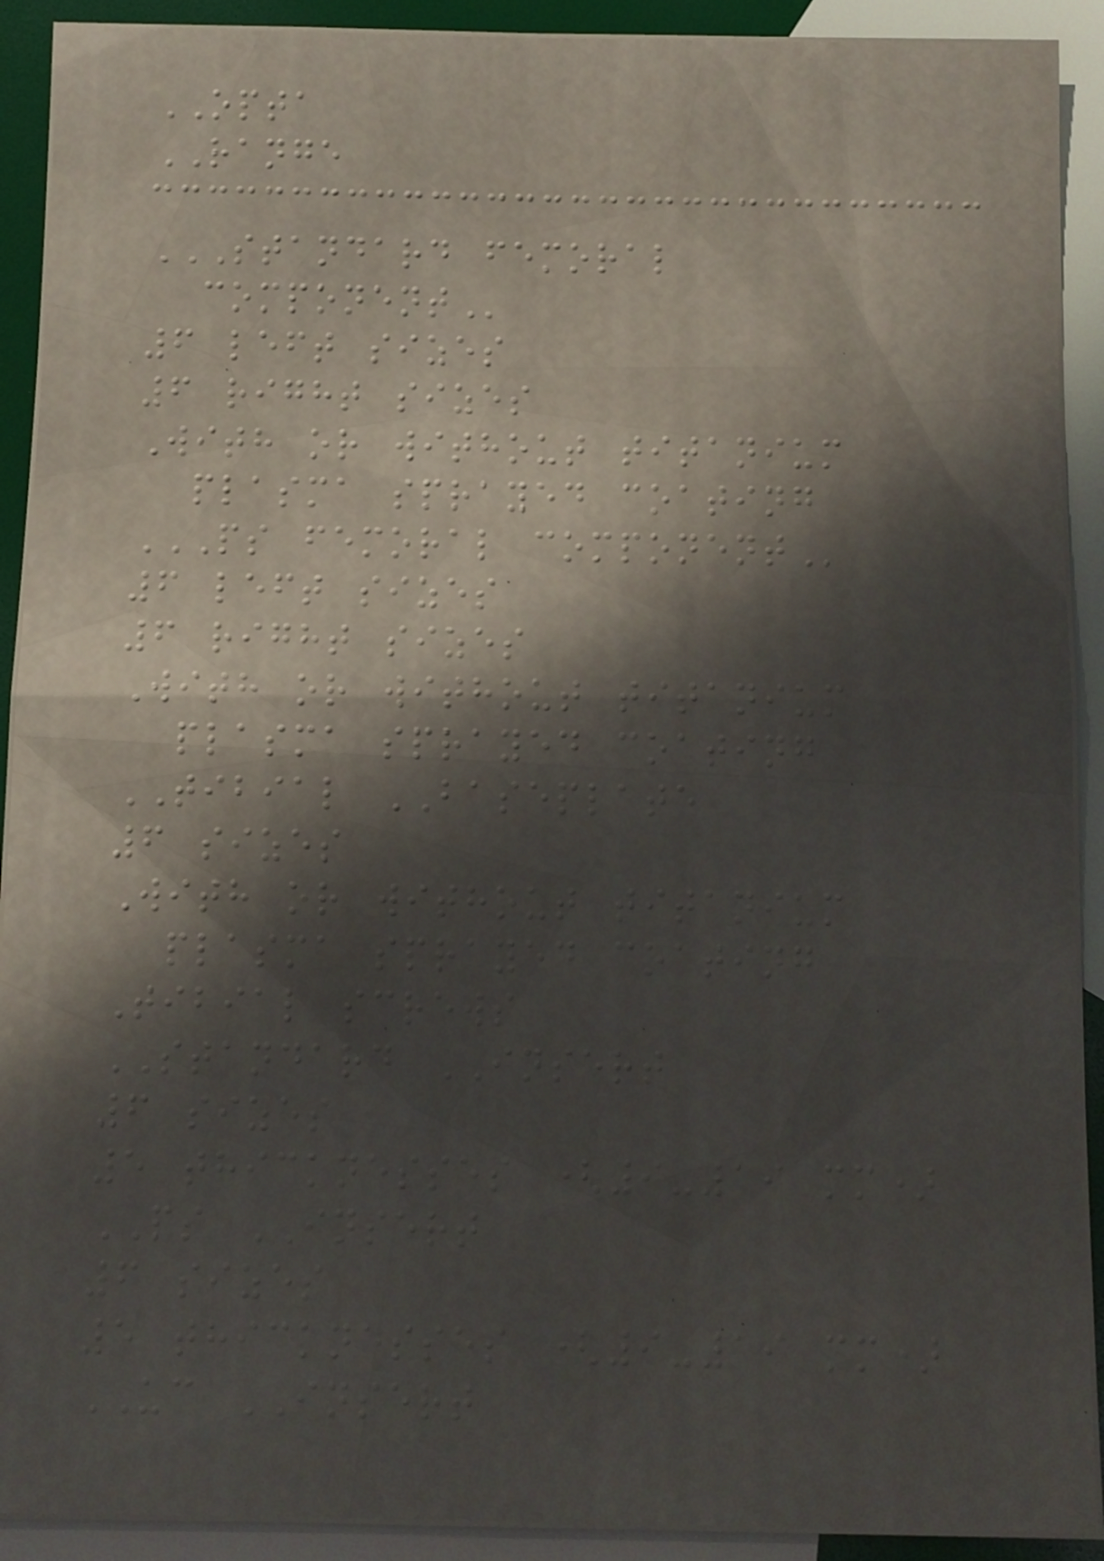OPTA
RANGE
STANDARD FEMORAL
COMPONENT
6 left sizes
6 right sizes
With or without titanium
plasma sprayed coating
PS FEMORAL COMPONENT
6 left sizes
6 right sizes
With or without titanium
plasma sprayed coating
TIBIAL BASEPLATE
6 sizes
With or without titanium
plasma sprayed coating
Tibial screws
STANDARD INSERT
6 sizes
5 thicknesses (9-19 mm)
PS INSERT
6 sizes
5 thicknesses (9-19 mm)
UC INSERT
